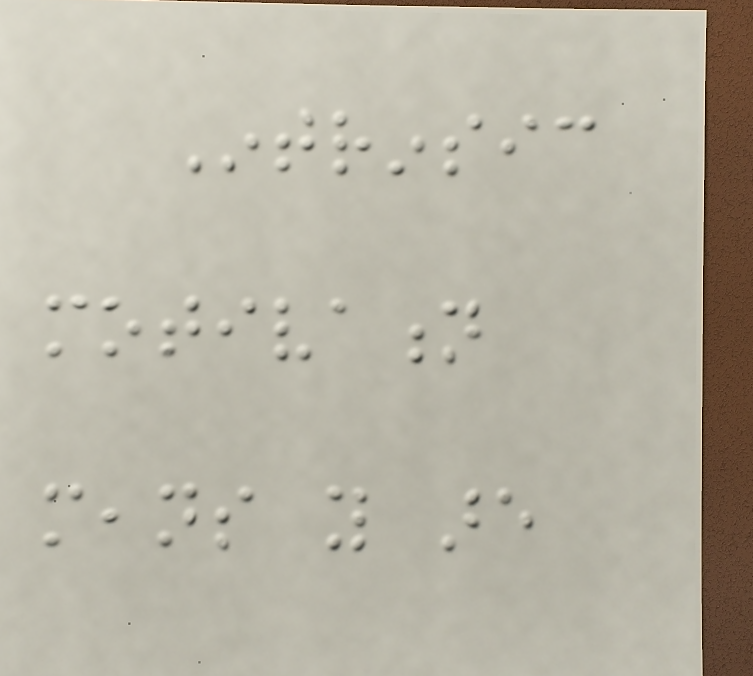Intrinsic
motivation
means you are
